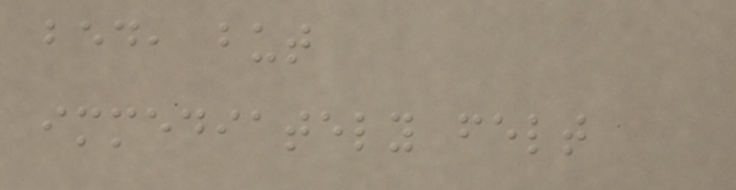bed, but
immediately felt
